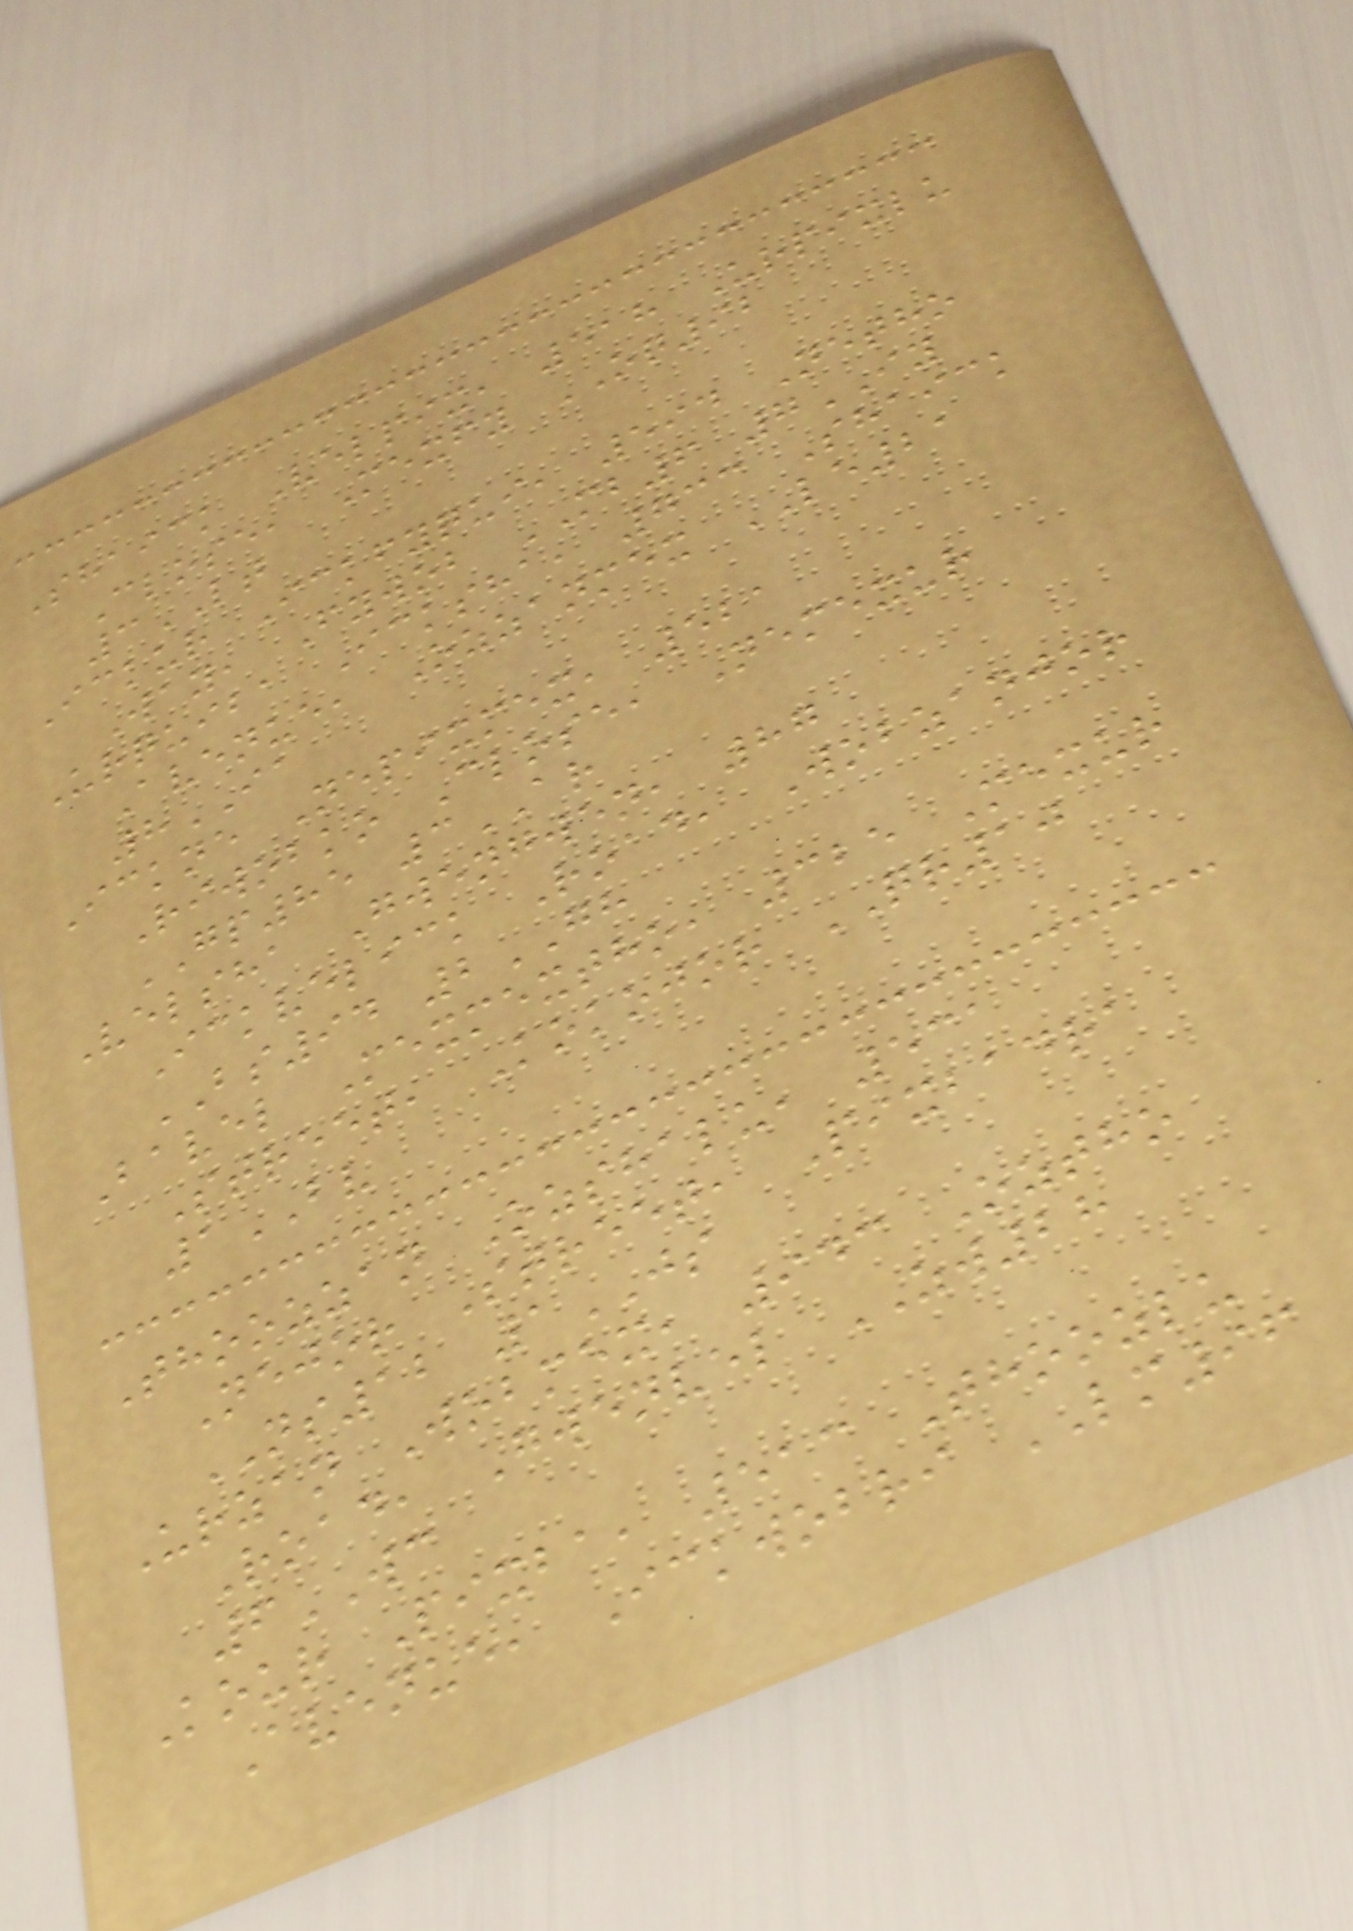Shaick Velpix, 518 Urpixlu
Close, Mexfy OQ92
3LT
Ickur Ickfyqui, 594 Netho
Way, Fywob MB6 7IY
Urquiba Icksha, 733 Shaick
Avenue, Ozzanmex LE21
8IA
Ickne Nepixmex, 521
Riwobko Close, Nemexur
GP85 3AR
Velsha Gwengwen, 87
Ickvelick Road, Wobzanjor
BS94 2GH
Bavel Mexmextho, 325 Mexur
Street, Kokojor QR10
1BV
Thoozzan Ozshalu, 531
Nejor Street, Pixbadra
NS12 1JS
Urzan Wobmex, 943 Oztho
Road, Gwenvel ZW28
6WC
Kour Pixba, 513 Thoozlu
Avenue, Ickwobri LM96
